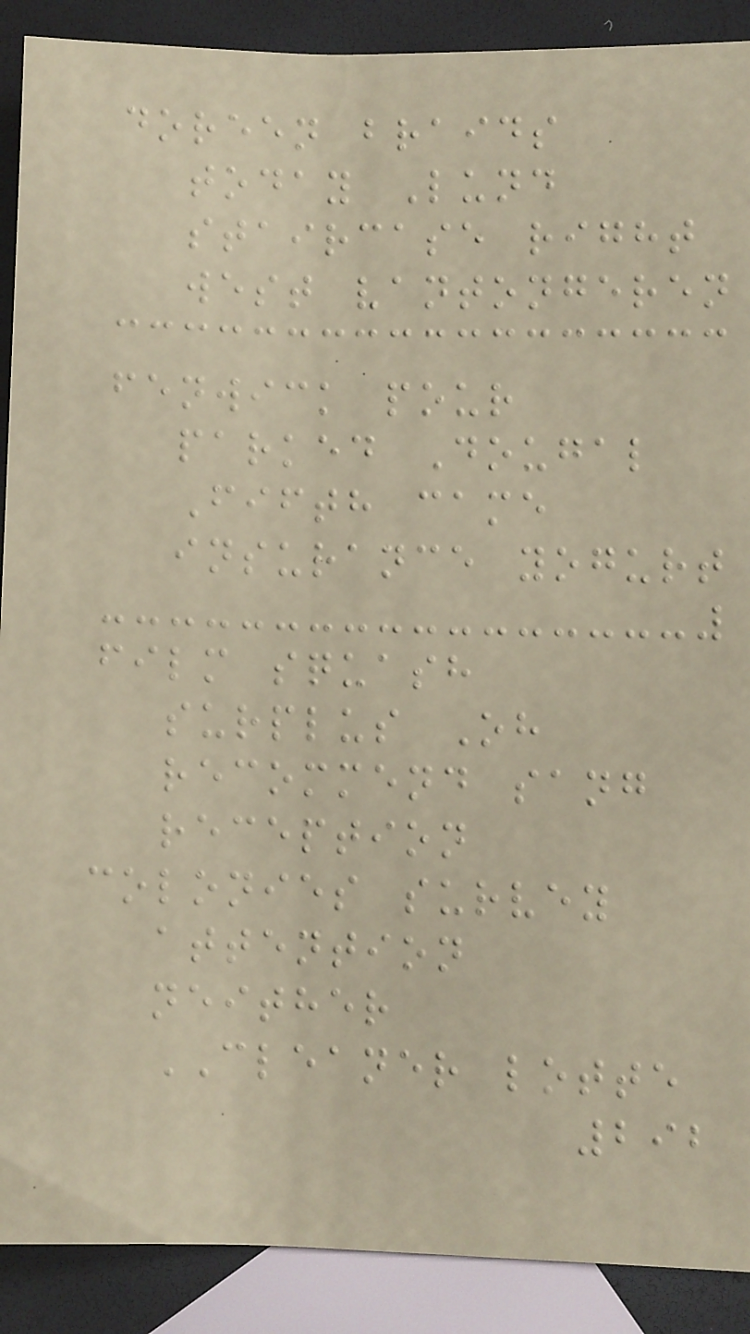doreen braids
today Lund
staircase right
west vantongeren
fenwick pour
parked Dougal
Fifth came
insurance yogurt
film squash
surplus Oh
recommend sang
reception
colonies survey
attention
neither
CLEANER lotte
292
